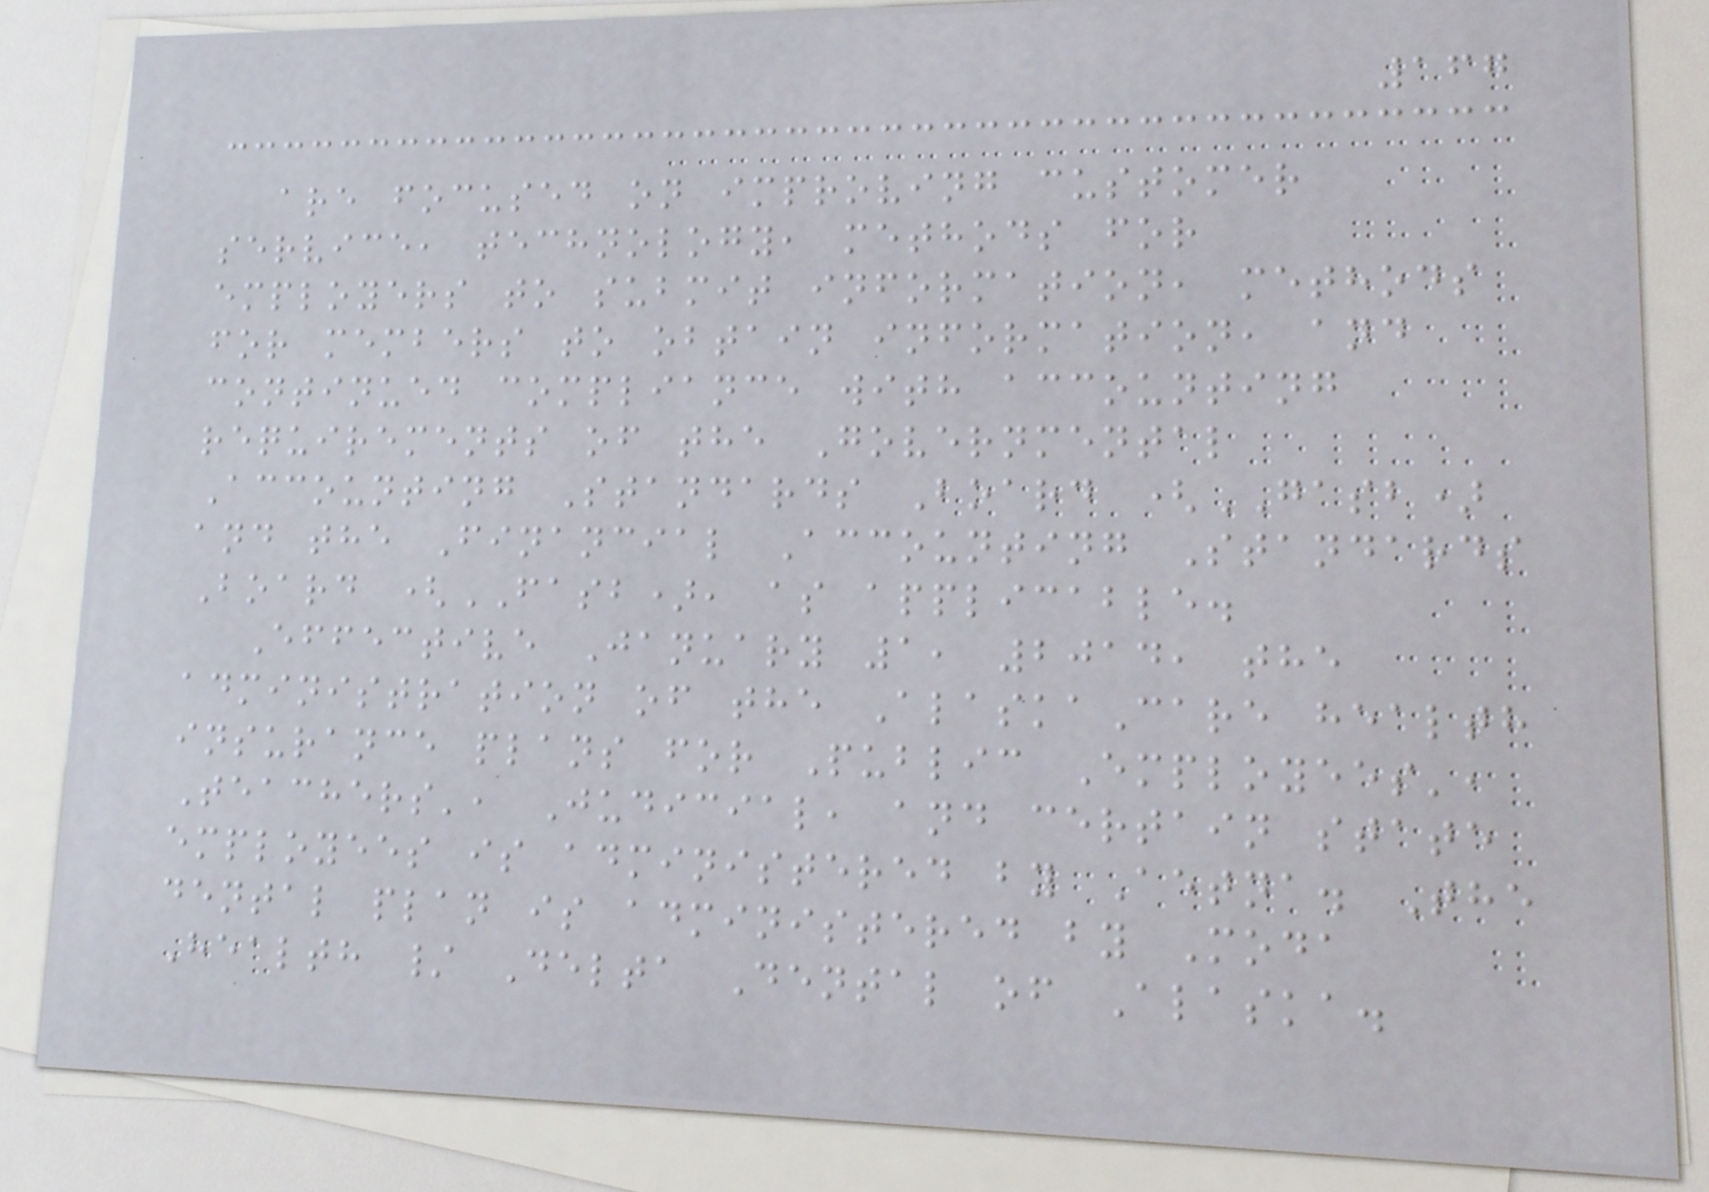167
are focused on improving customer
service, technology, methods for
employers to submit information, methods
for members to obtain information, and
continued compliance with accounting
requirements of the Governmental
Accounting Standards Board (GASB)
and the Financial Accounting Standards
Board (FASB), as applicable.
Effective January 1, 2014, the
administration of the AlaskaCare health
insurance plans for Public Employees',
Teachers', Judicial, and certain state
employees is administered by Aetna. The
dental plan is administered by Moda
Health / Delta Dental of Alaska.
